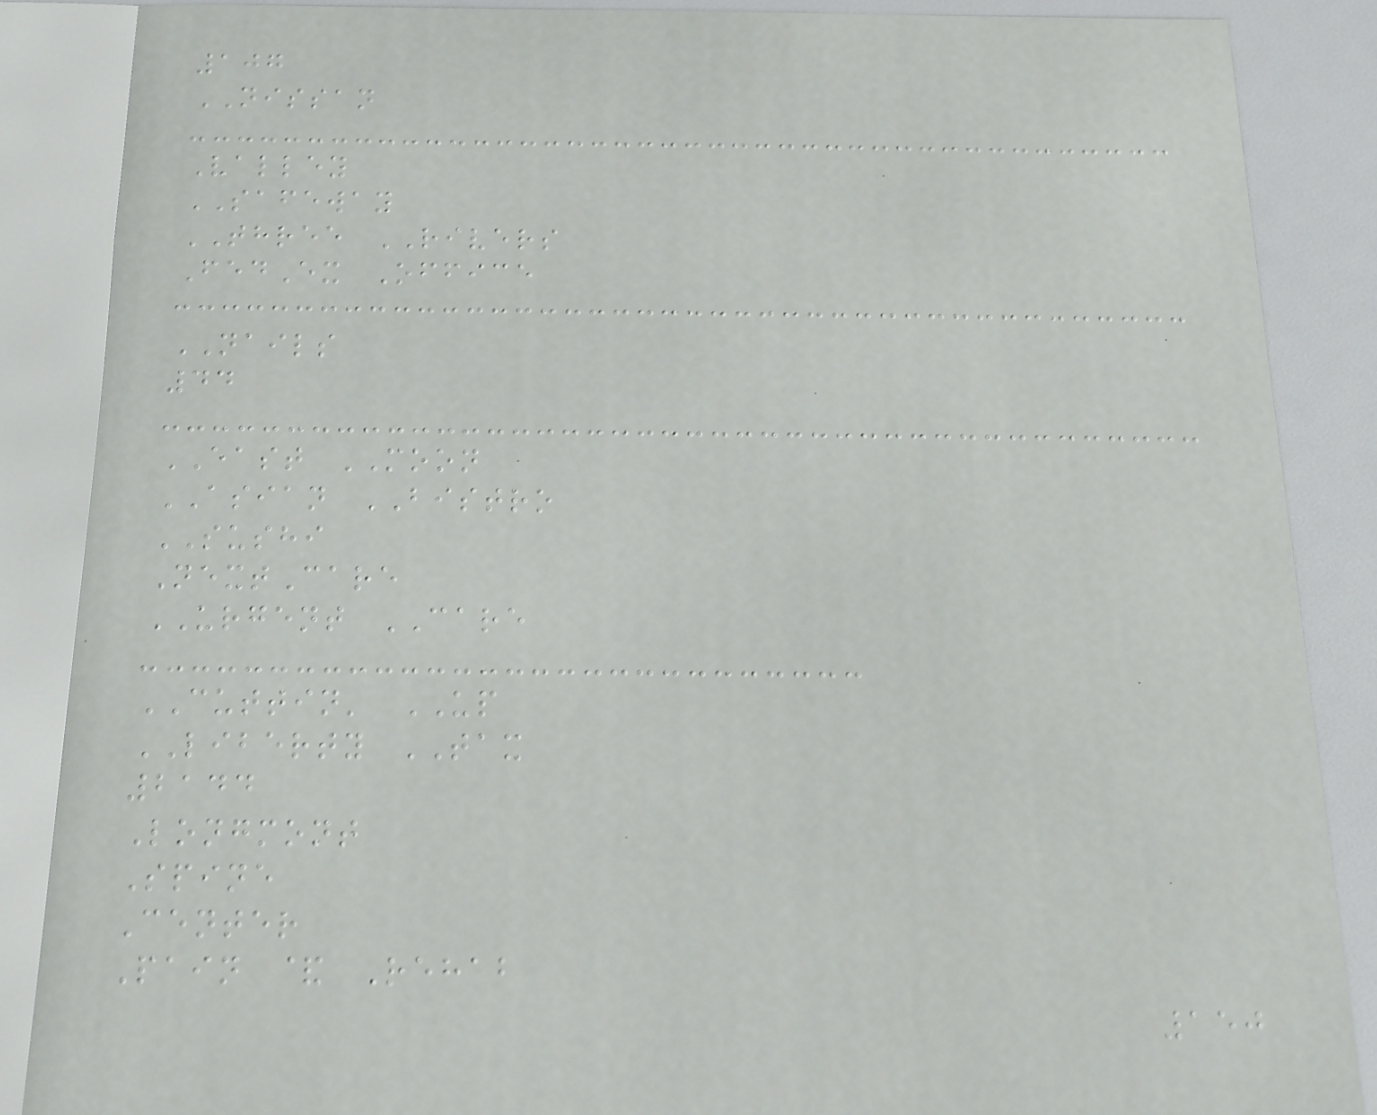107
NISSAN
Valley
SAFEWAY
THREE RIVERS
FedEx Office
NAILS
44
EAST MOON
ASIAN BISTRO
SUSHI
NextCare
URGENT CARE
CUTTIN' UP
LIBERTY TAX
2144
Longmont
Spine
Center
Pain & Rehab
150
